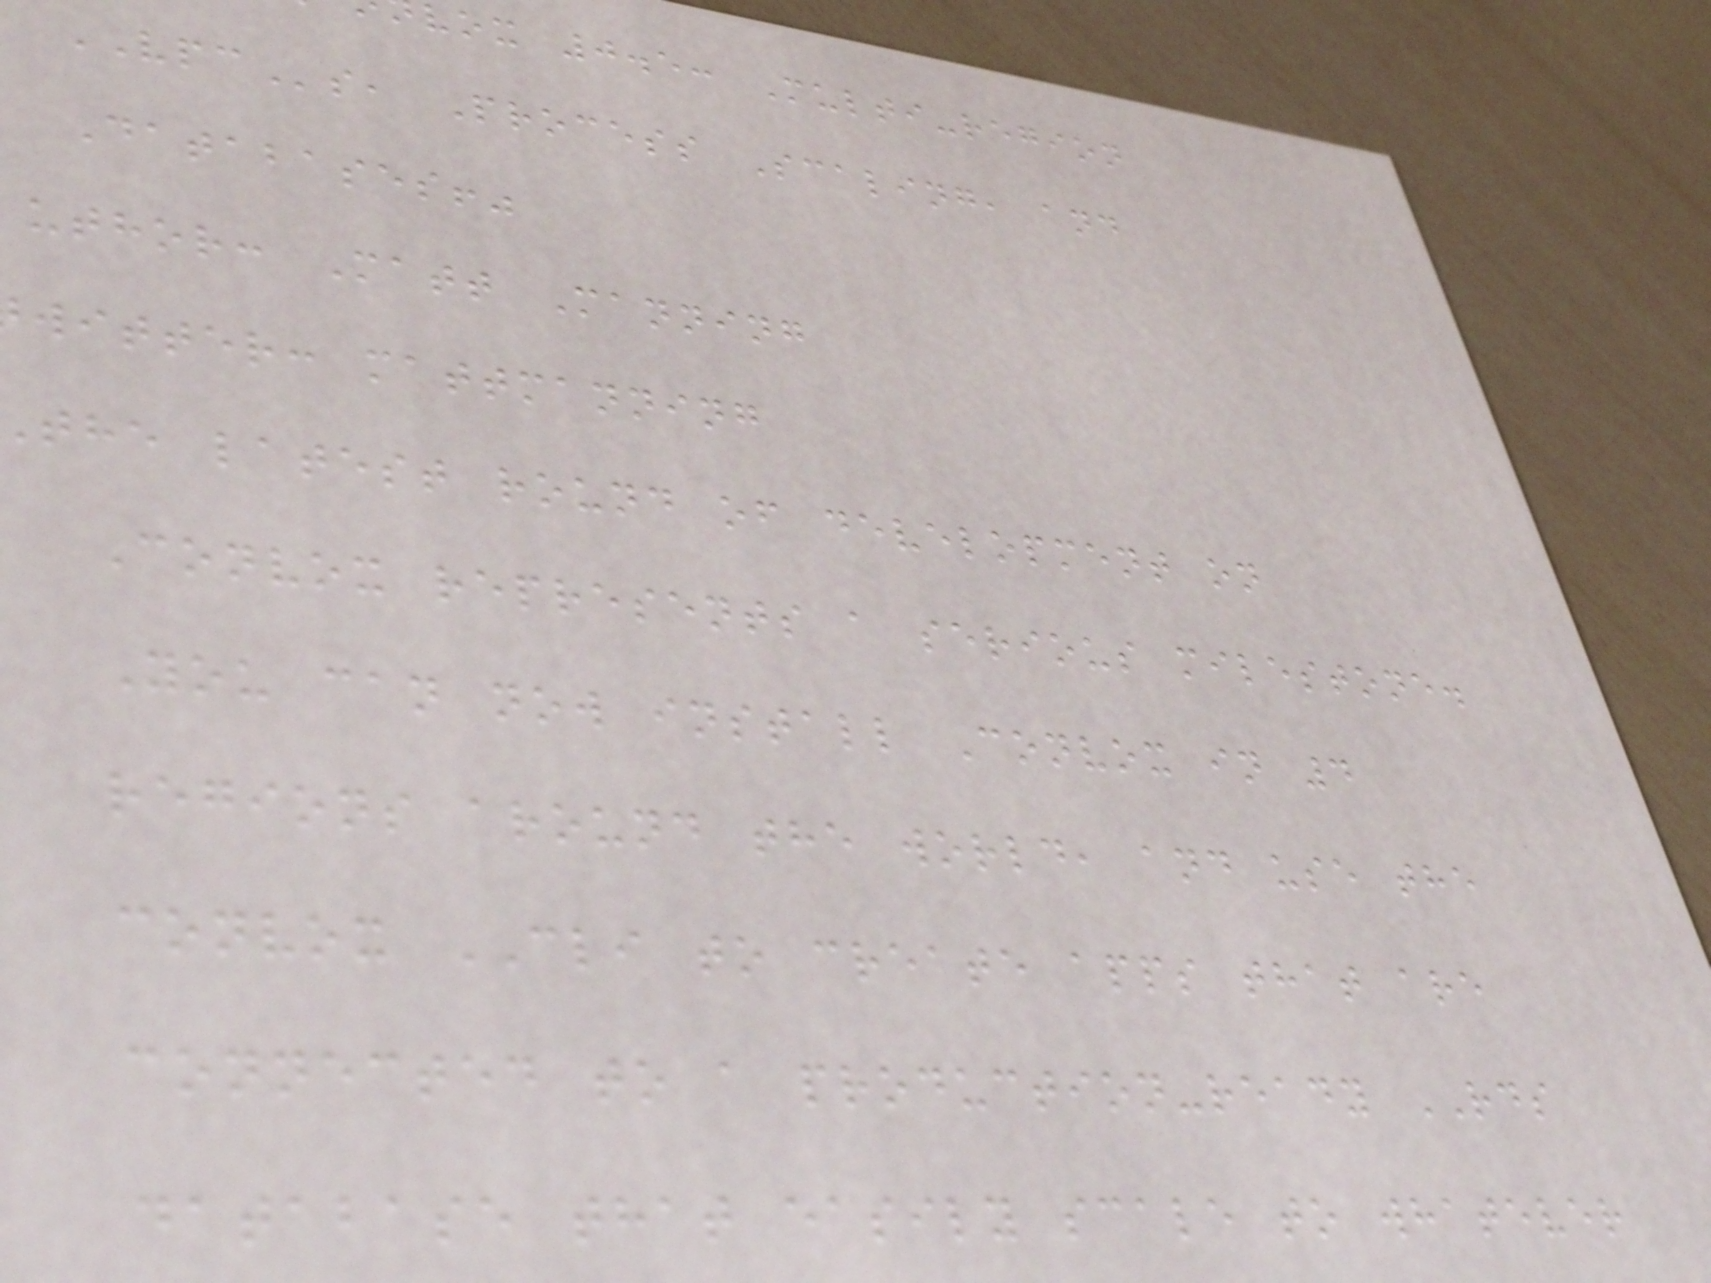vox 0.5: Multi-region
VPCs, Process Scaling, and
Databases!"
uthor: Matt Manning
witter: mattmanning
the latest round of development on
Convox represents a serious milestone.
You can now install Convox in 4
regions around the world, and use the
convox CLI to create apps that are
connected to a production-ready RDS
database that easily scale to whatever
